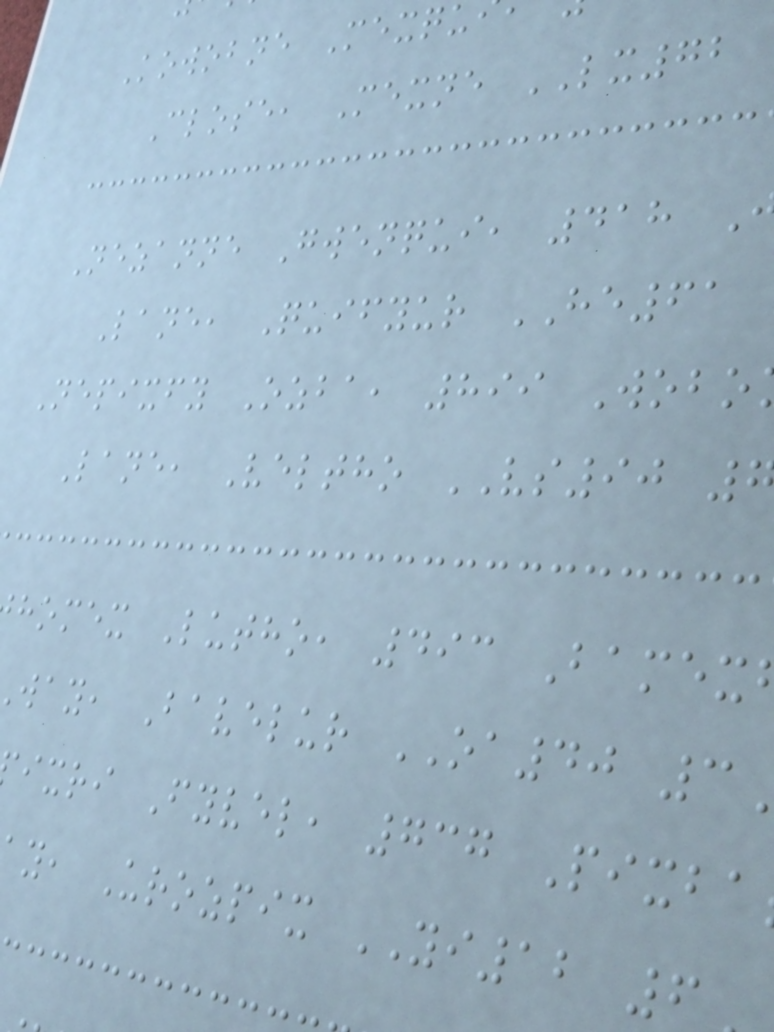Kowobne Mexqu
Close, Mexne LX72
Nezanne Gwenqui, 418
Lane, Quifyur HE61
Nepixfy Ozba, 899 Wobo
Lane, Veltho VS90
homex Lutho, 493 Bamex
way, Bavelur OA40 3
ixri Fyvel, 737 Pixba
y, Urozpix YI12 6
